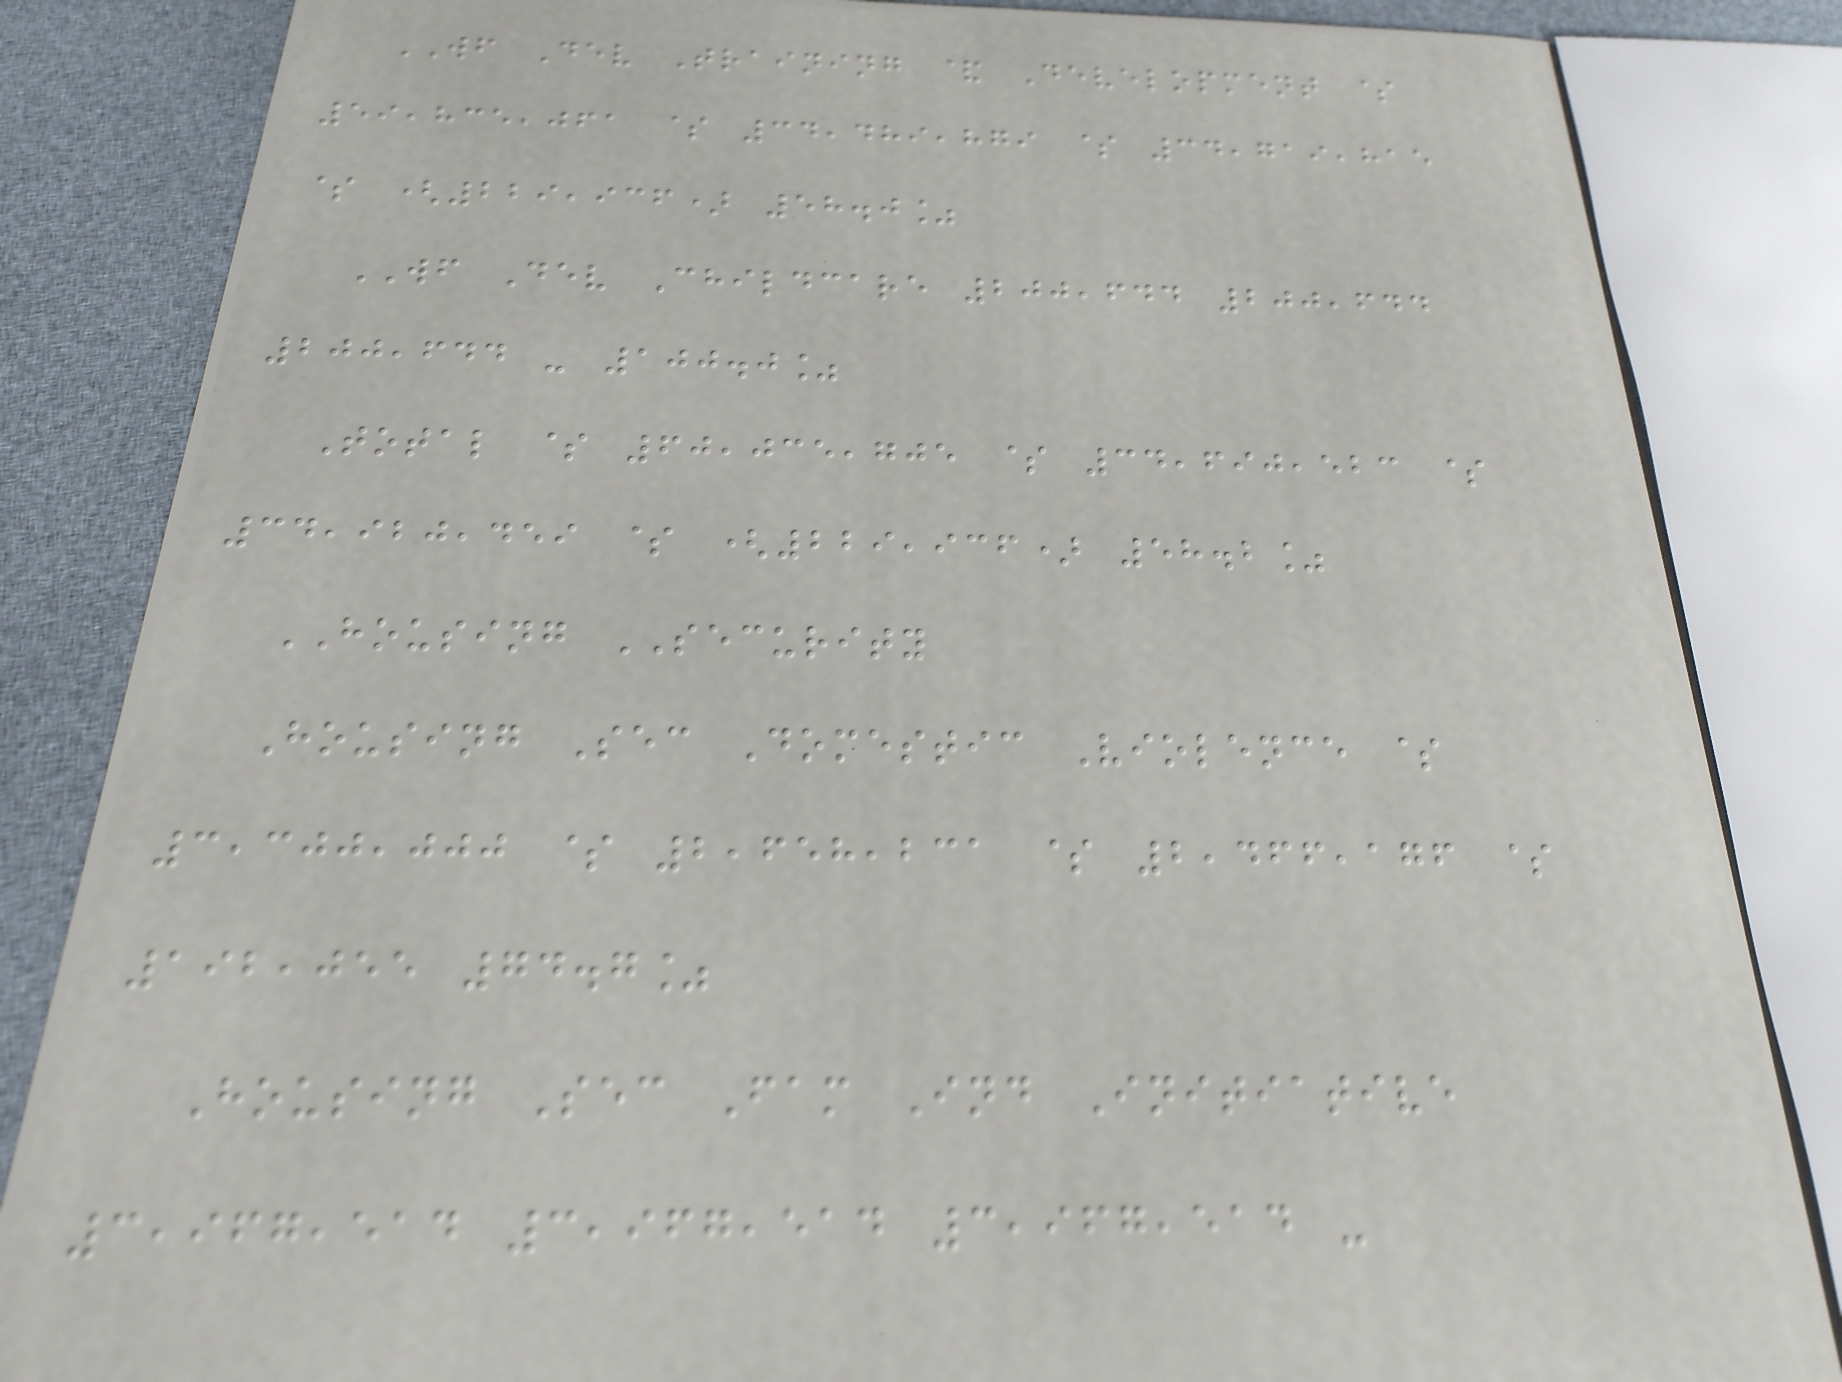WF Dev Training & Development $
59,835,061 $ 34,489,879 $ 34,719,815
$ (229,936) 58.0%
WF Dev Childcare 200,644 200,644
200,644 - 100.0%
Total $ 60,035,705 $ 34,690,523 $
34,920,459 $ (229,936) 58.2%
HOUSING SECURITY
Housing Sec Domestic Violence $
3,300,000 $ 2,658,231 $ 2,466,176 $
192,055 74.7%
Housing Sec Fam Ind Initiative
3,967,514 3,967,514 3,967,514 -
